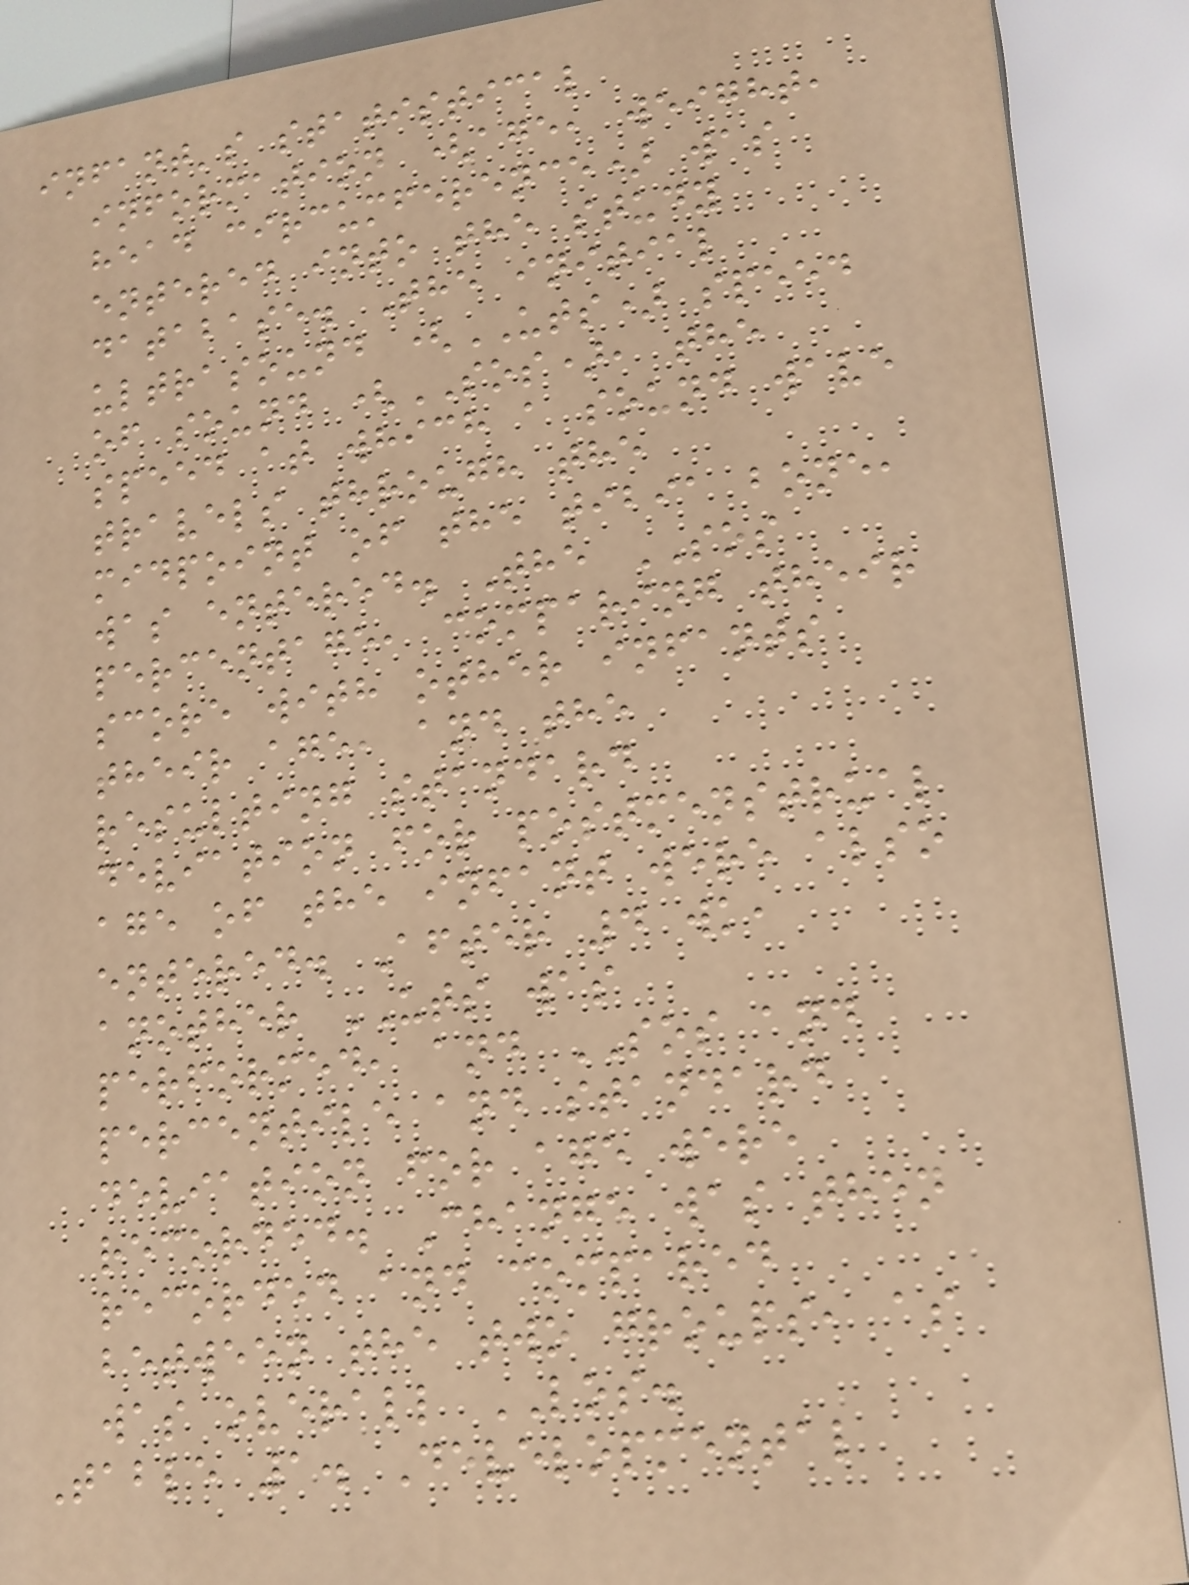infant's statistical
information (age, weight,
head circumference) was
entered into the study
database. The initial
ultrasound (UTS) speed
of sound (SOS), the
speed at which a sound wave
travels through the
midpoint of the tibia bone,
was entered. The SOS
percentage, comparing their
score with other infants
their age, and the
resulting standard
deviation for postmenstrual
age of the infant were also
entered. After 4 wk,
another UTS was
performed, and SOS and
percentile and standard
deviation for age were
recorded. Change was then
recorded and compared
between the two groups, as
was overall LOS.
Table 1. Developmental
